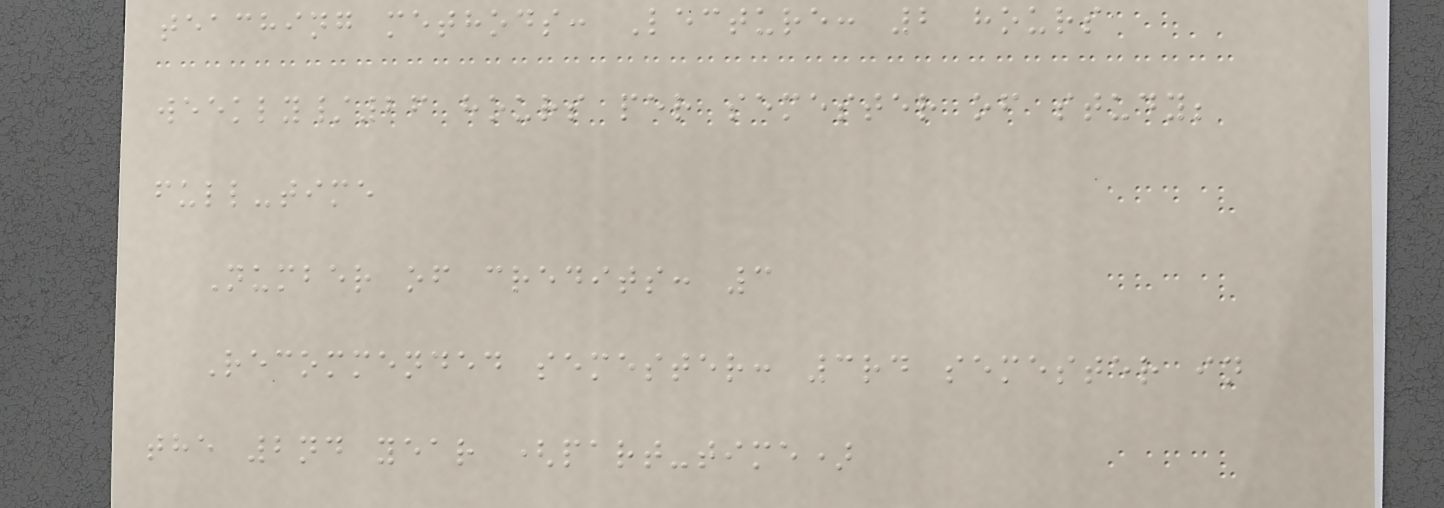teaching methods: Lecture: 2 hours
weekly/26 hours per semester of study;
full-time
Number of credits: 3
Recommended semester: 3rd semester in
the 2nd year (part-time)
